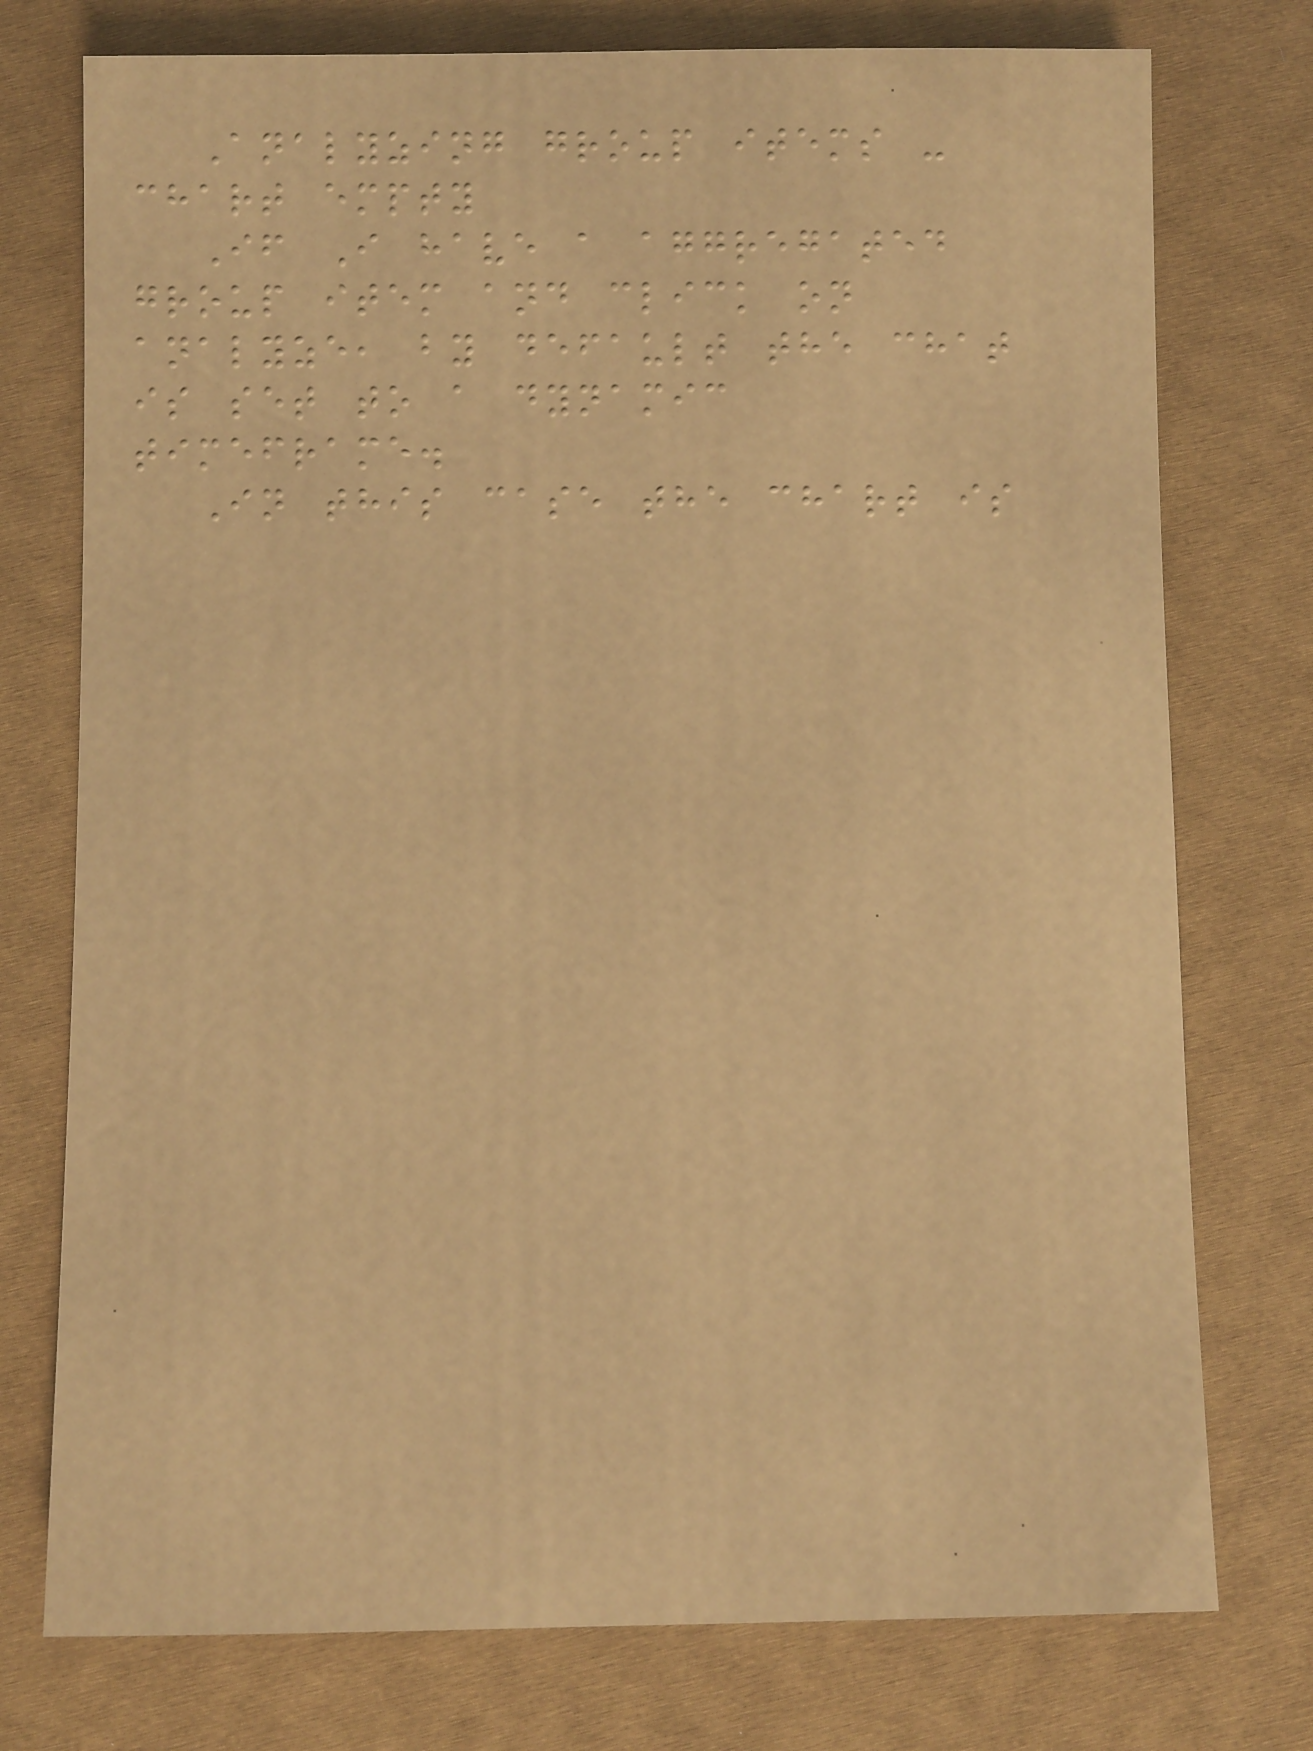Analyzing group items -
chart empty
If I have a aggregated
group item and click on
analyze, by default the chat
is set to a dynamic
timeframe.
In this case the chart is
